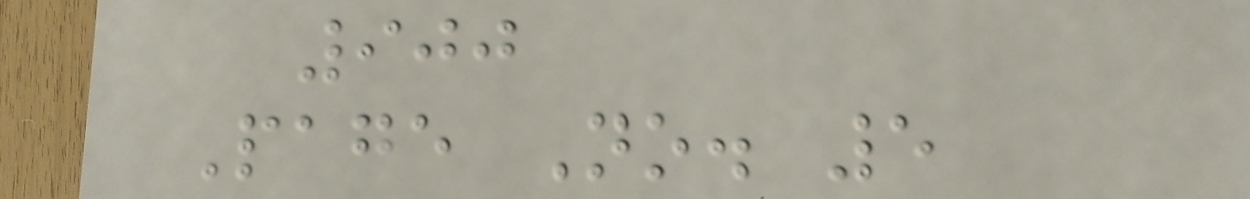900
Page No. 5
